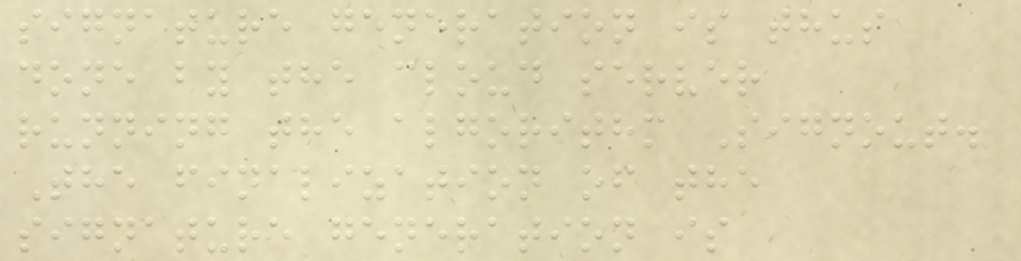signature generation is thus
done by the cloud server
running the algorithm Signout.
The finalization of the
signature generation is
